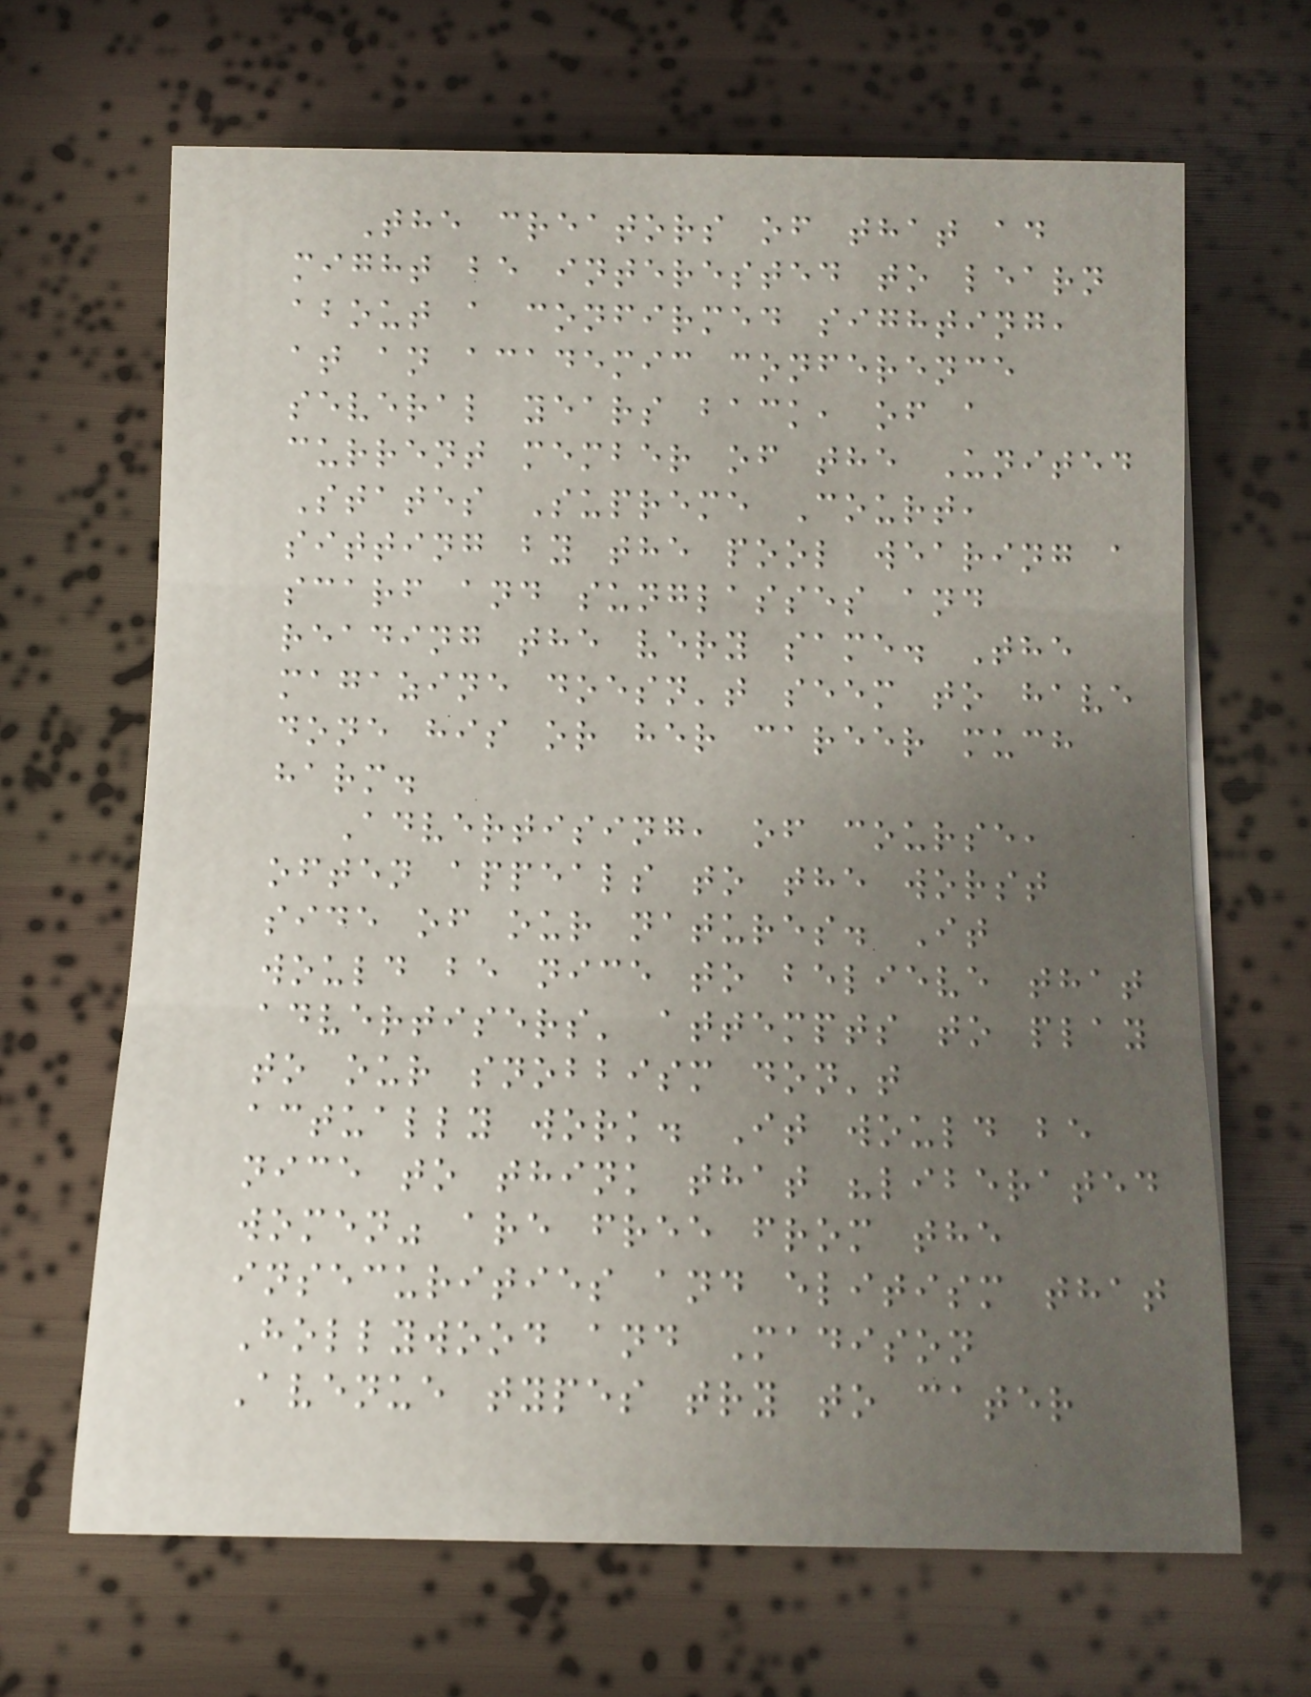The creators of that ad
might be interested to learn
about a confirmed sighting,
at an academic conference
several years back, of a
current member of the United
States Supreme Court,
sitting by the pool wearing a
scarf and sunglasses and
reading the very same. The
magazine doesn't seem to have
done his or her career much
harm.
Advertising, of course,
often appeals to the worst
side of our natures. It
would be nice to believe that
advertisers' attempts to play
to our snobbism don't
actually work. It would be
nice to think that "liberated
women" are free from the
insecurities and elitism that
Hollywood and Madison
Avenue types try to cater
